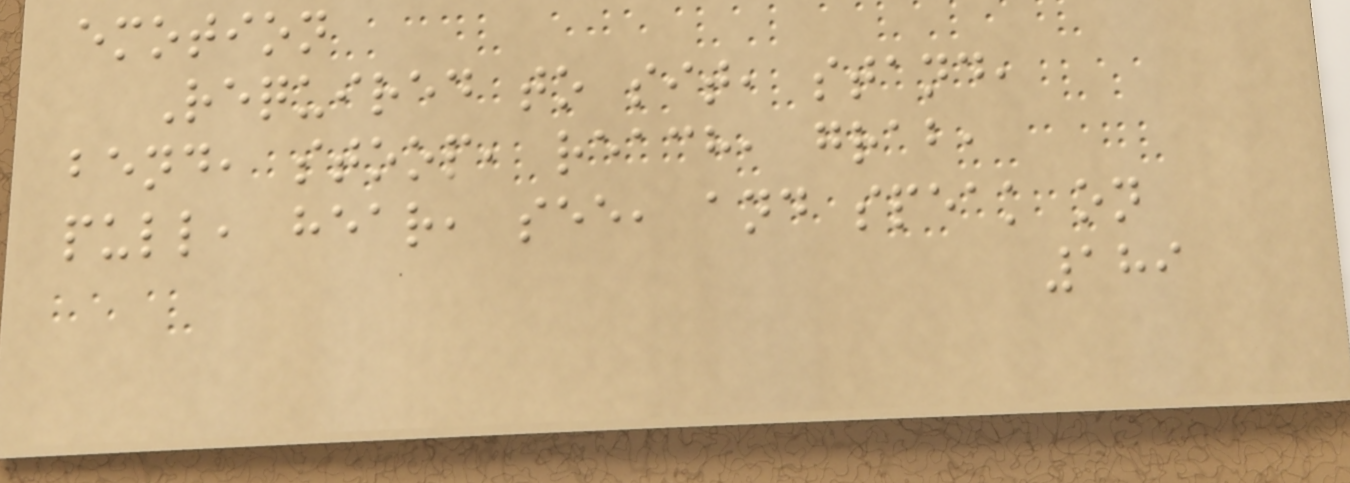emotion
Required to sit, stand,
bend, stoop, reach, grab,
pull, hear, see, and speak on
189
